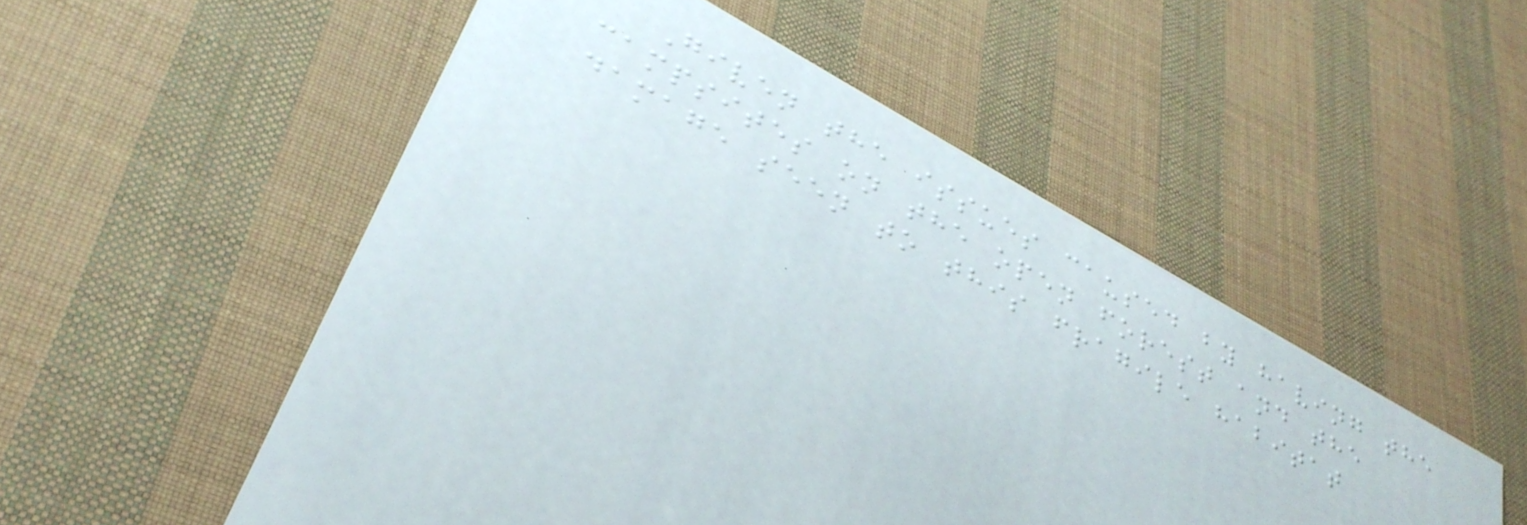Given the issues caused by having the
campsites on the open forest and the
damage seen to this fragile habitat
